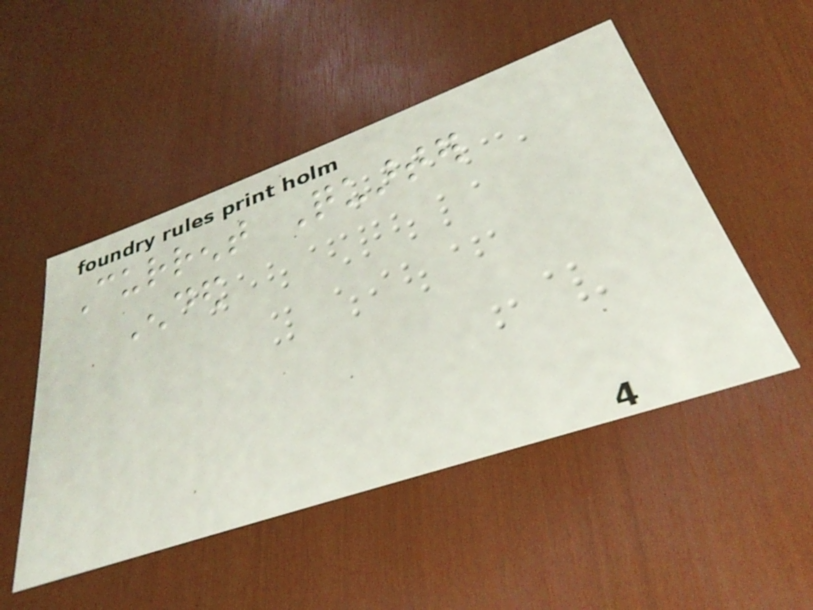Current Quarter
Ended
